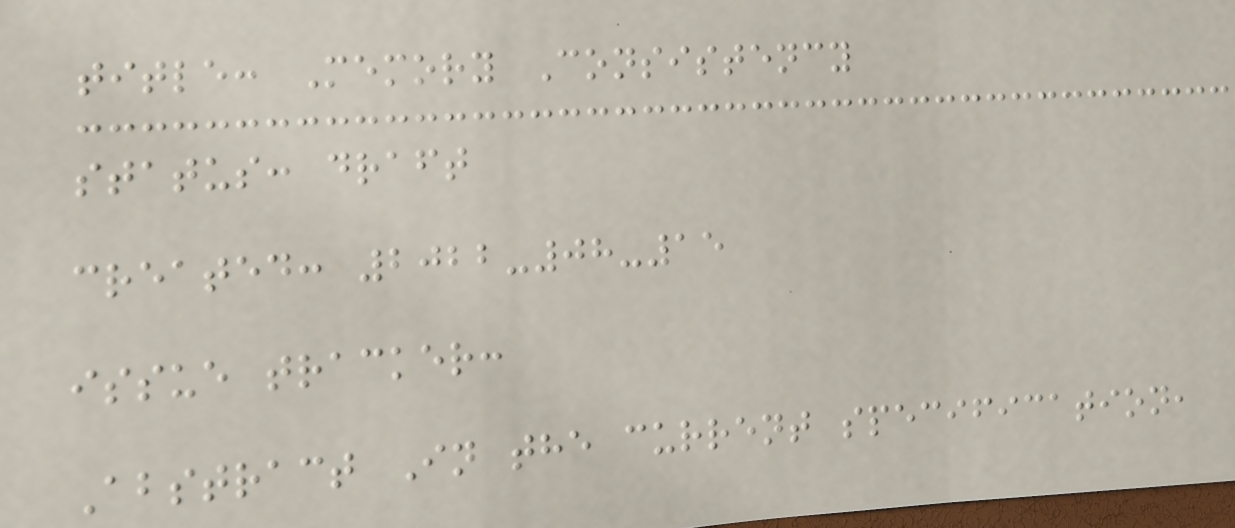title: Memory Consistency
status: draft
created: 2022-08-15
issue tracker:
Abstract In the current specification,
